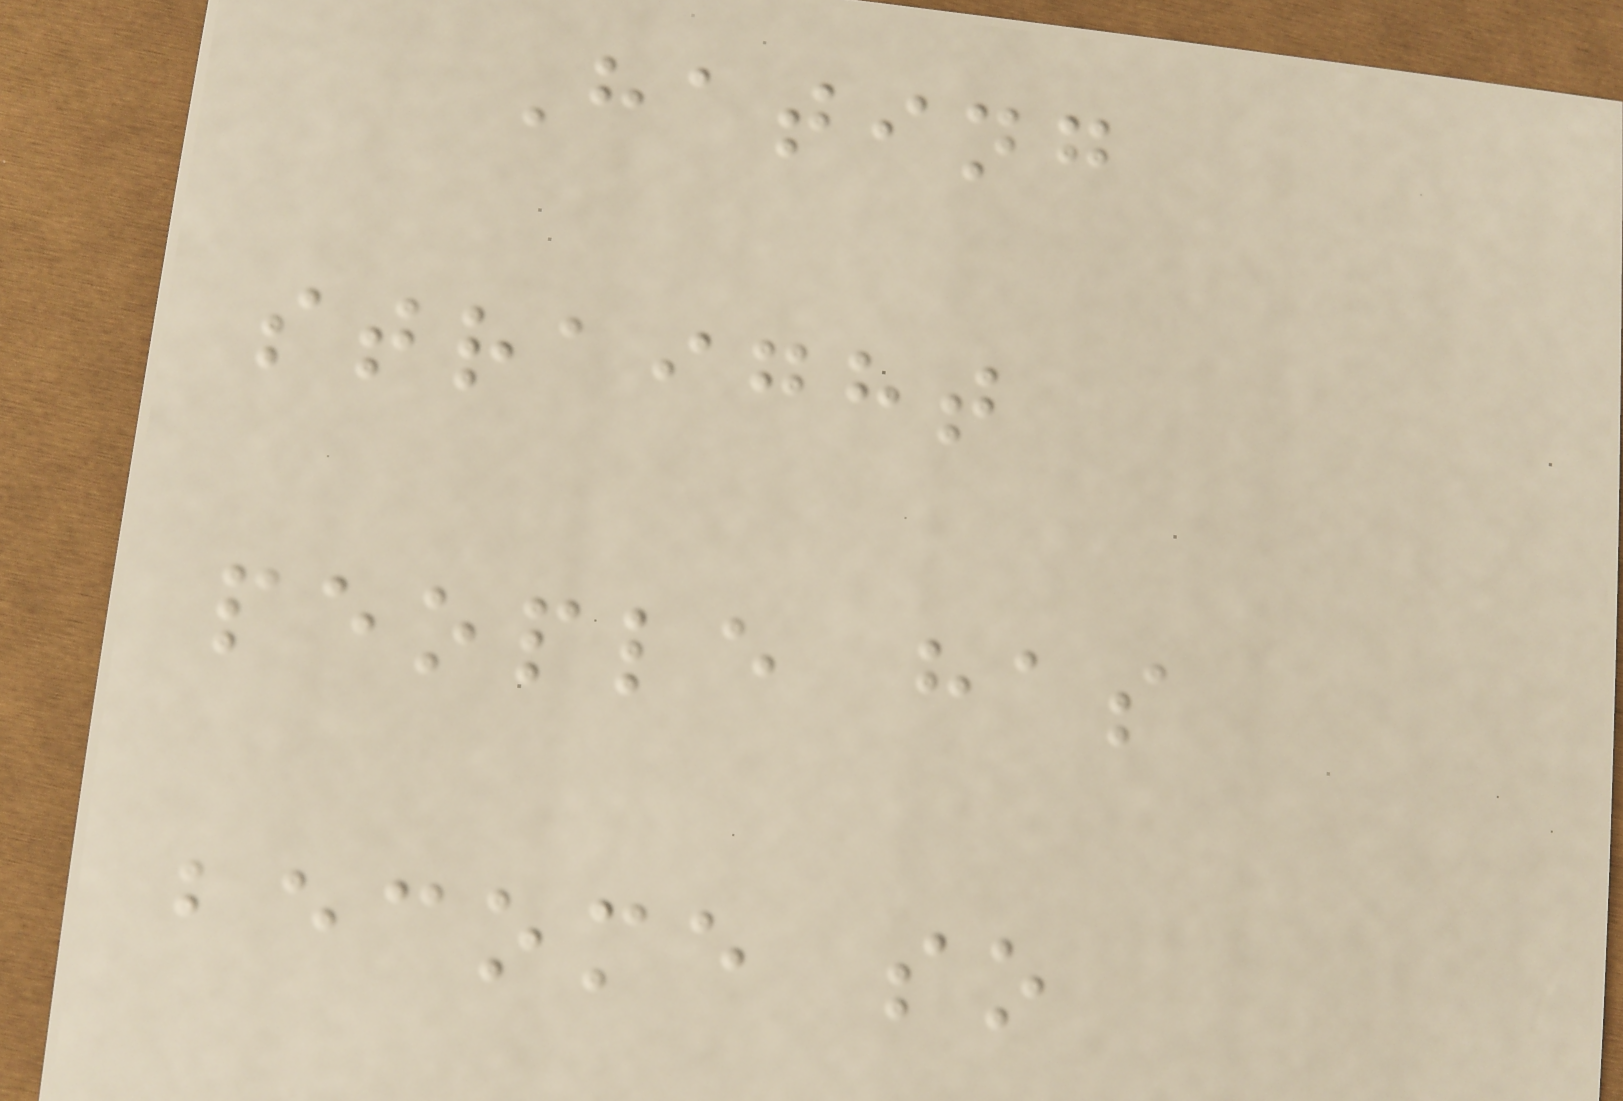Hating
straight
people has
become so
